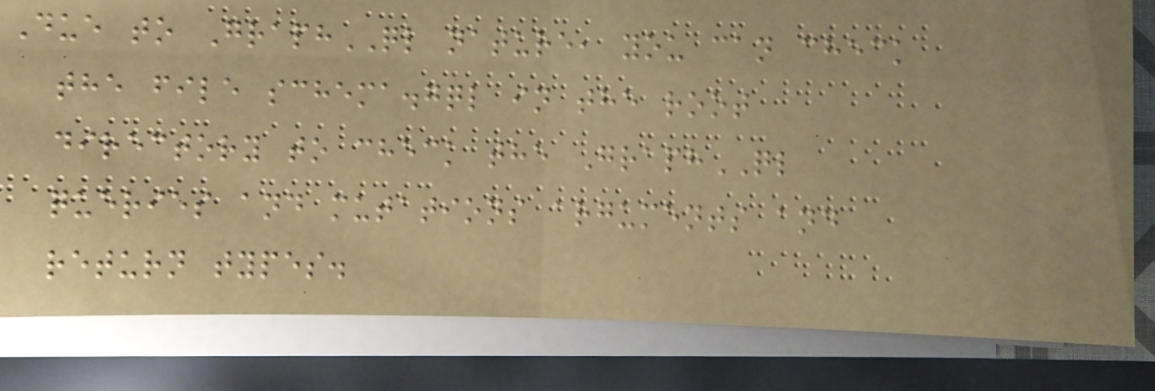Due to GraphQL nature, you can check
the file schema.gql in the root
directory to check the GraphQL
queries and mutations arguments and
return types.
